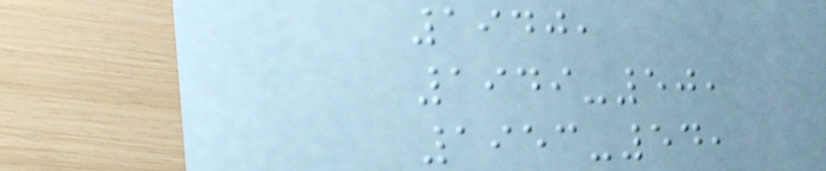1940,
1949-50,
1953-54,
